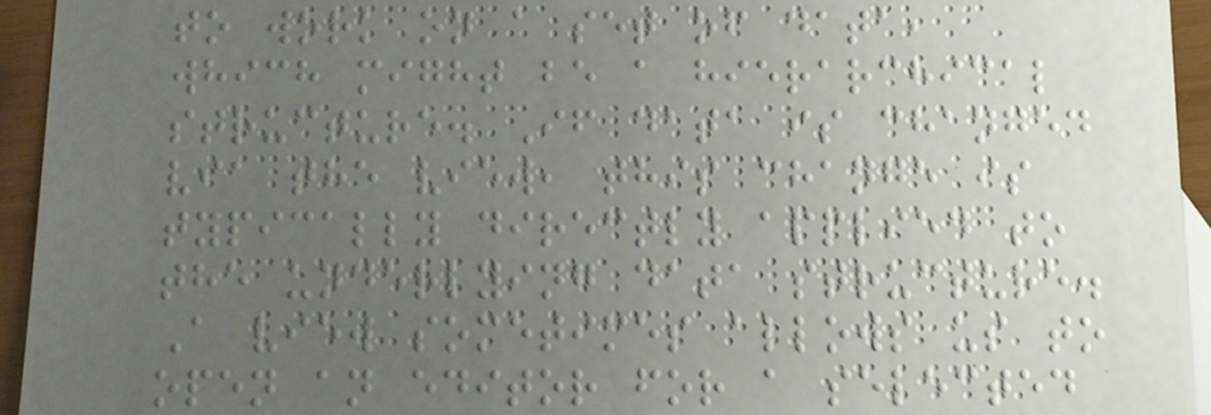to work on a set of data,
which might be a hierarchical
structure. If data is changed
via the view, this change is
typically directly applied to
the underlying data structure.
A view sometimes allows us to
open an editor for a selected
